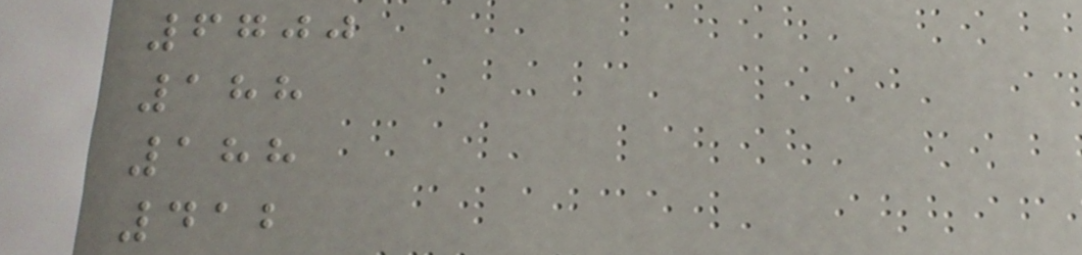6700
188
188
412
